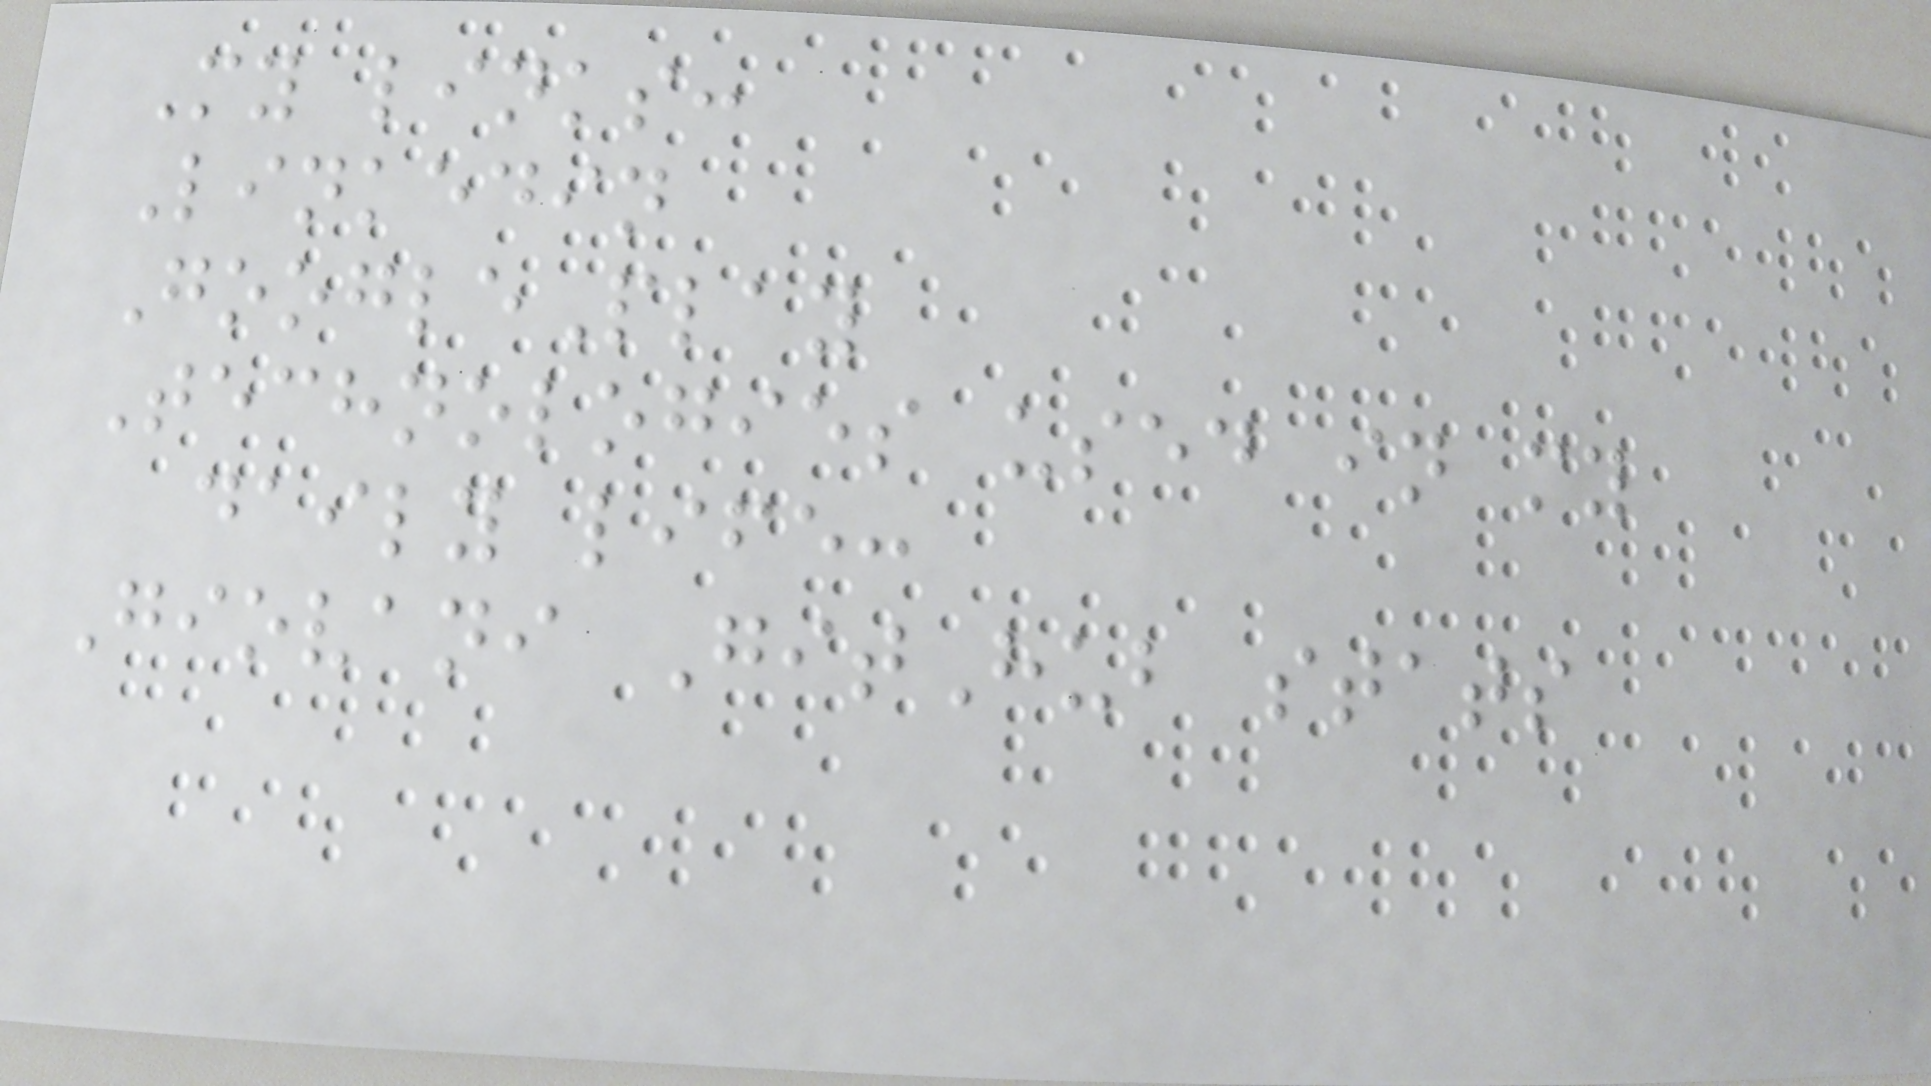My links:
Linkedin
GooglePlay
Technologies used in my
daily life:
Giovani GitHub stats
